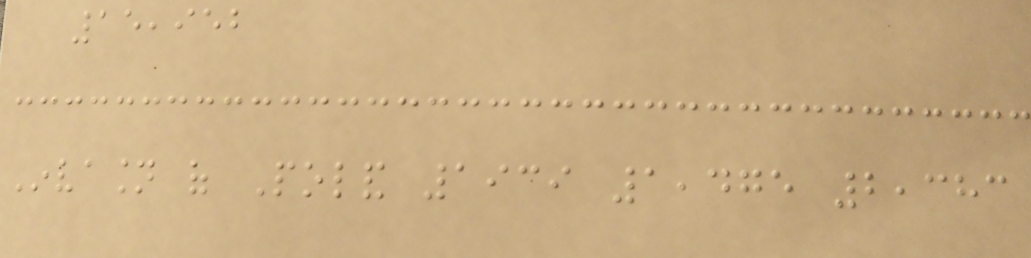15,952
Invasion of Poland 1939 1,475 2,383
